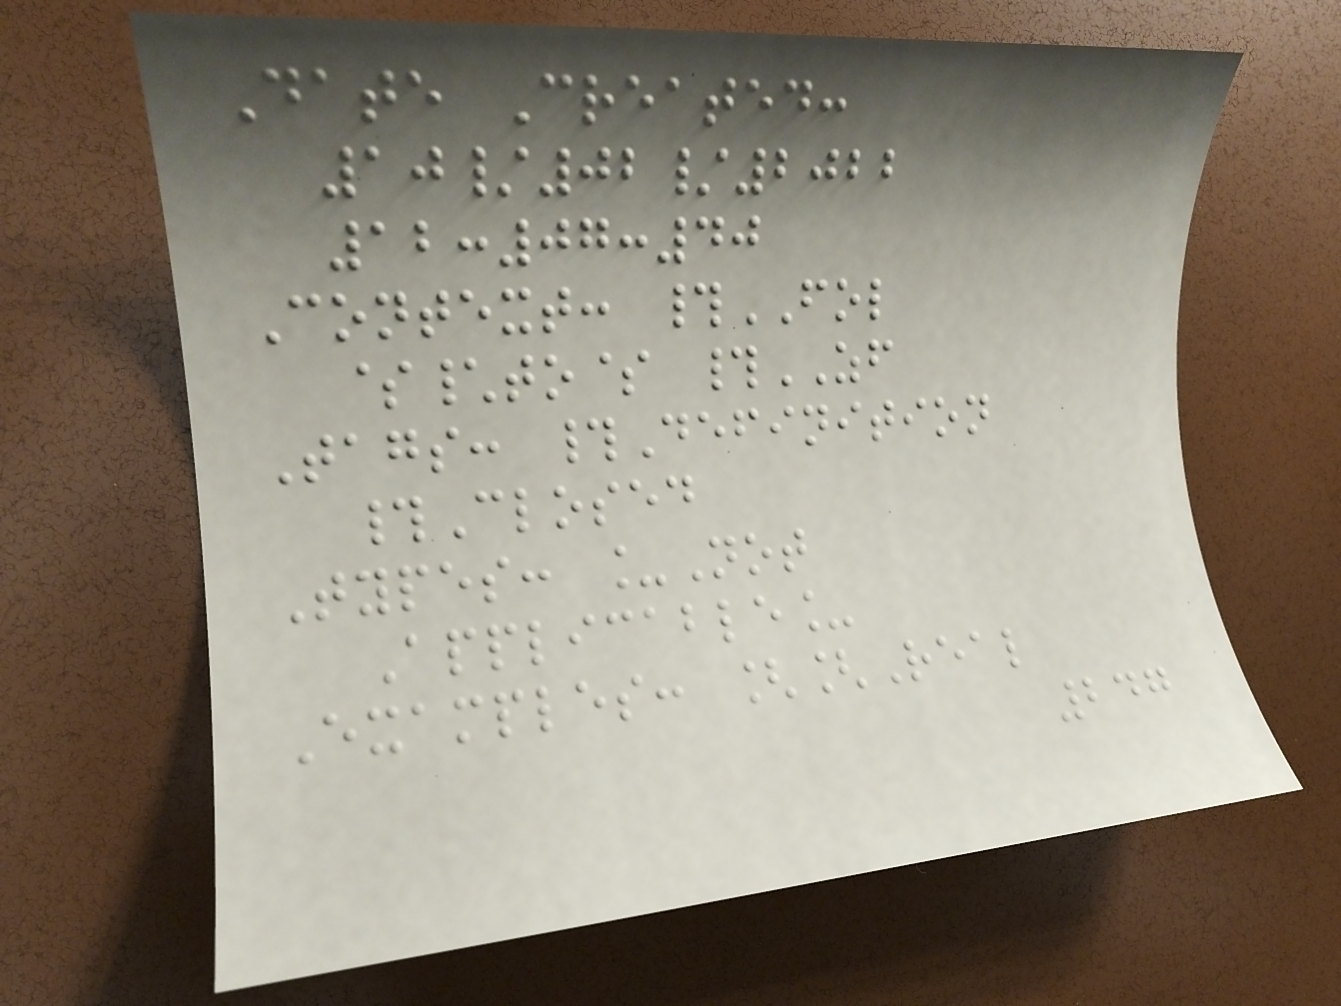Date Created:
10/02/2022
12:07:40
Context: #FOL
$\to$ #ZF
Tags: #Definition
#Closed
Types: _Not
Applicable_
Examples: [[Real
247
